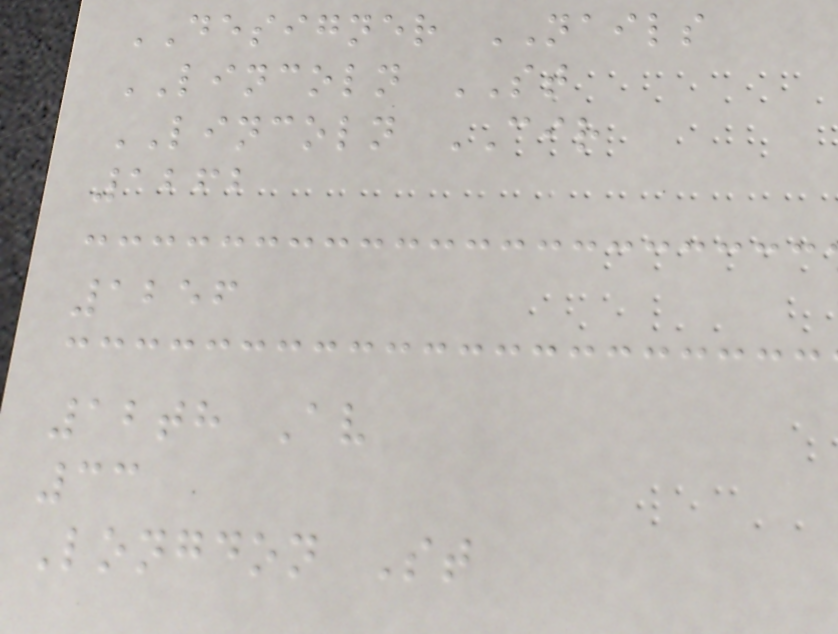DESIGNER NAILS
LINCOLN ST
LINCOLN CIR
1262
1256
12th Av
33
Longdon St
